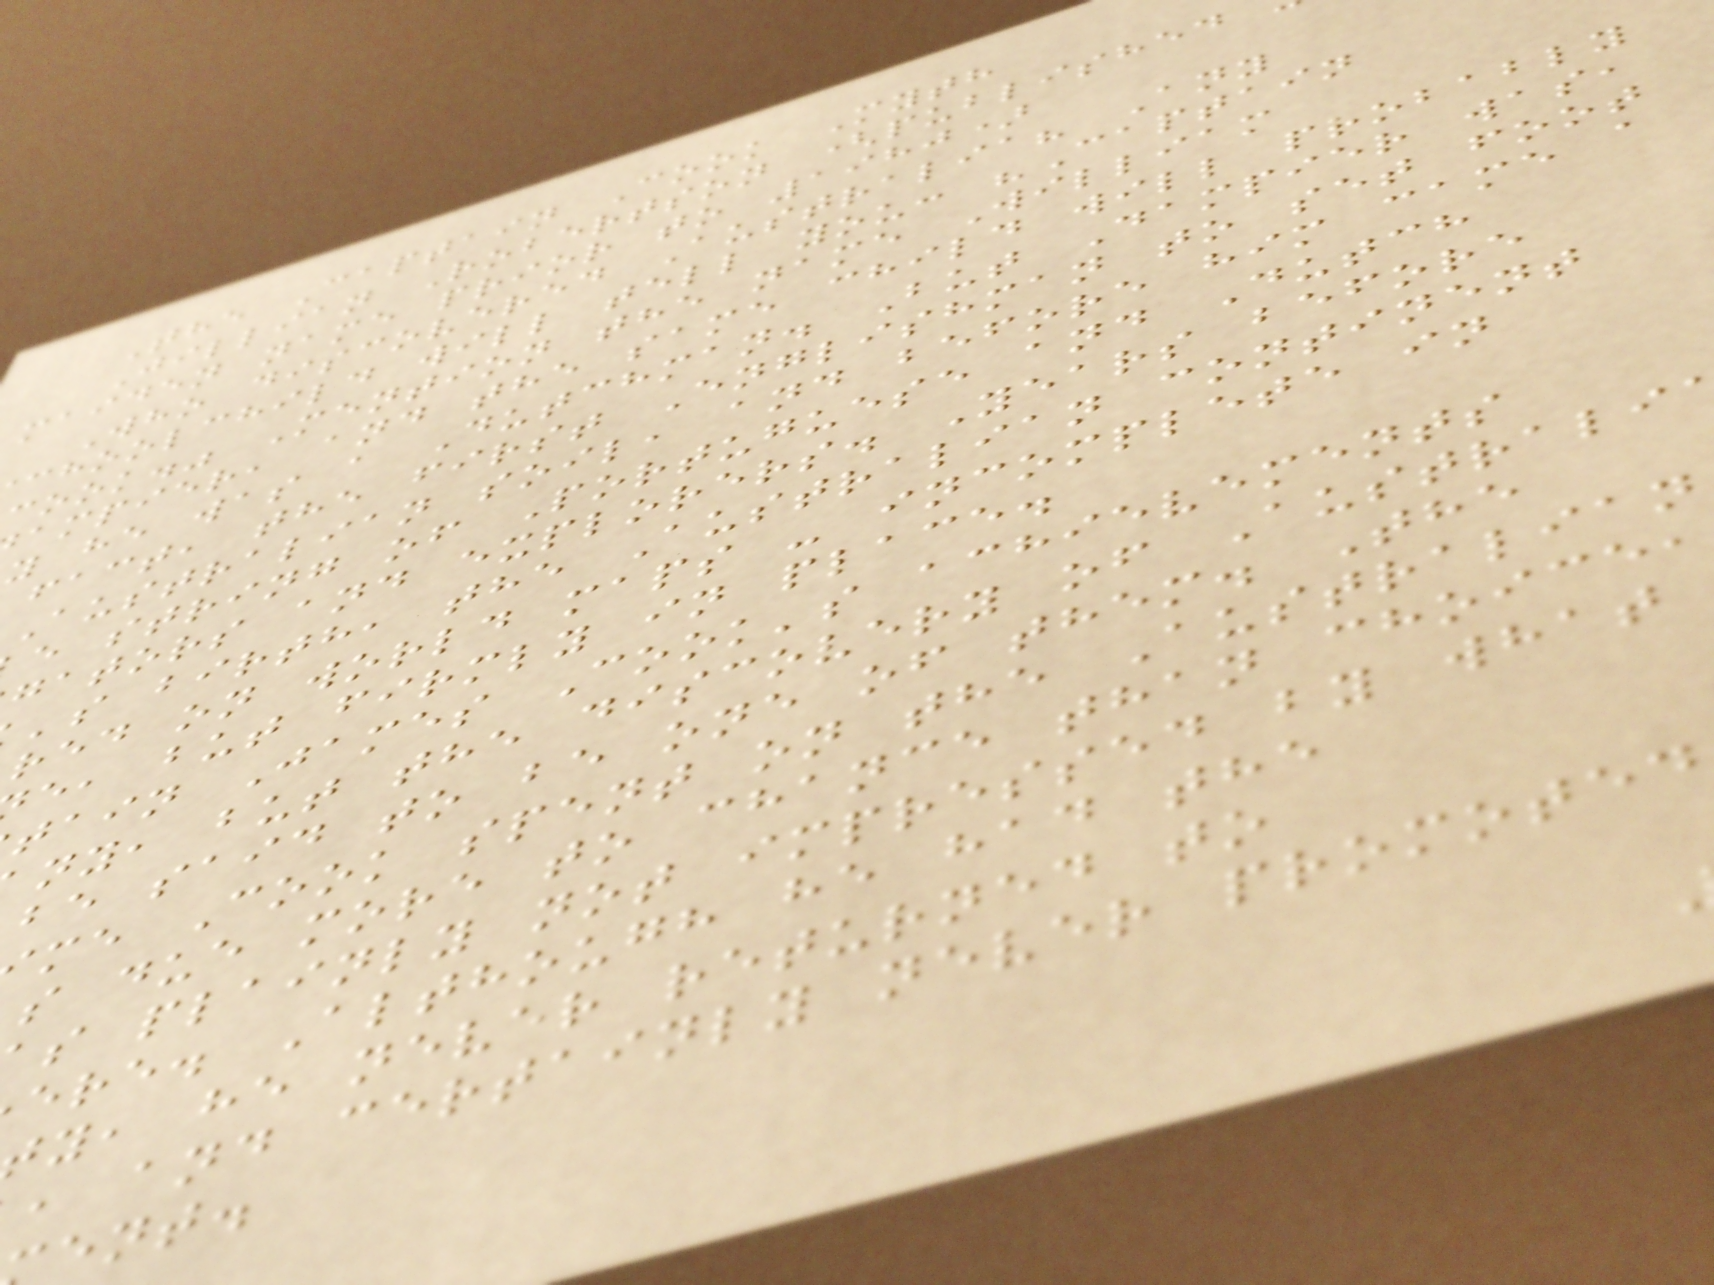The Captain Cook Myth
Jillian Robertson (published
maiden name prior to 1980)
Who discovered Australia? Any
choolchild will tell you: "Captain
cook." Mention the name William
ampier, and the same child will probably
y he was a Dutchman. But Dampier was,
fact, the first Englishman to set foot
Australian soil, and before him came a
e string of Portuguese and Dutch
gators and explorers. Years before
's birth, the Australian continent
red on world maps - incomplete in
e, but firmly in place.
tain James Cook's achievements
ny, but the discovery of Australi
be said to be one of them. The
me Cook spent on the Australian
s due more to chance than choice,
s plainly not impressed by what
ere. Although he had the
y, he never returned to
, and certainly never promoted
ent.
